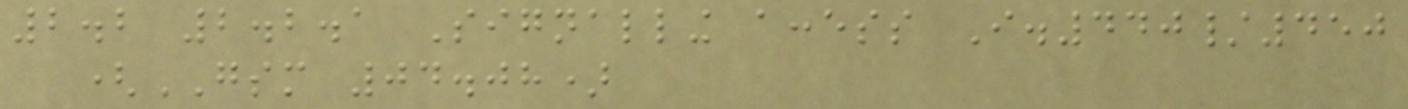2.2 2.2.1 Signalling access I.440/450
(GSM 04.08)
